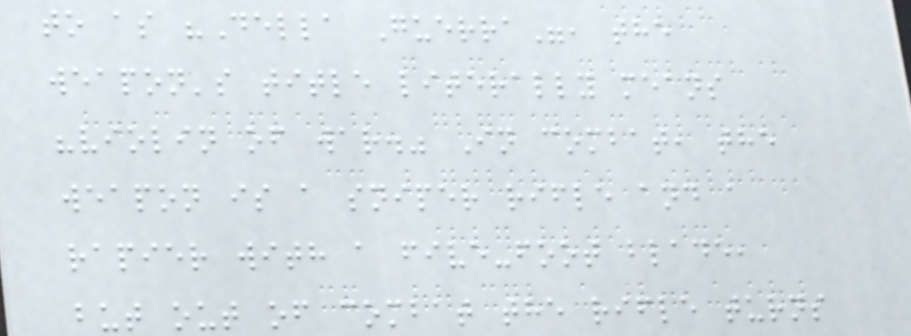to as "Della Guerra", the
weapon's title literally means
"violin of war." In combat, the
weapon is a sniper rifle and a
rapier with a five-foot blade,
but out of combat the rifle turns
